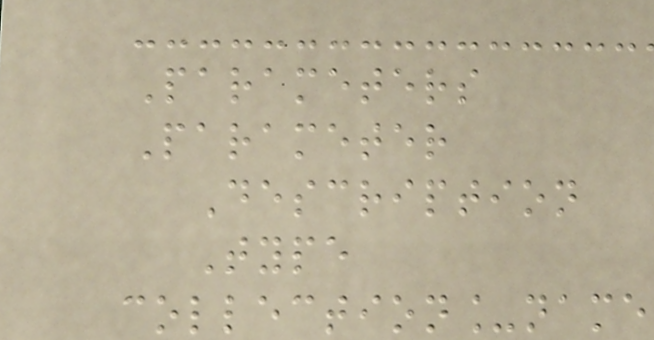Parameters
Parameter
Description
Type
collection_name
